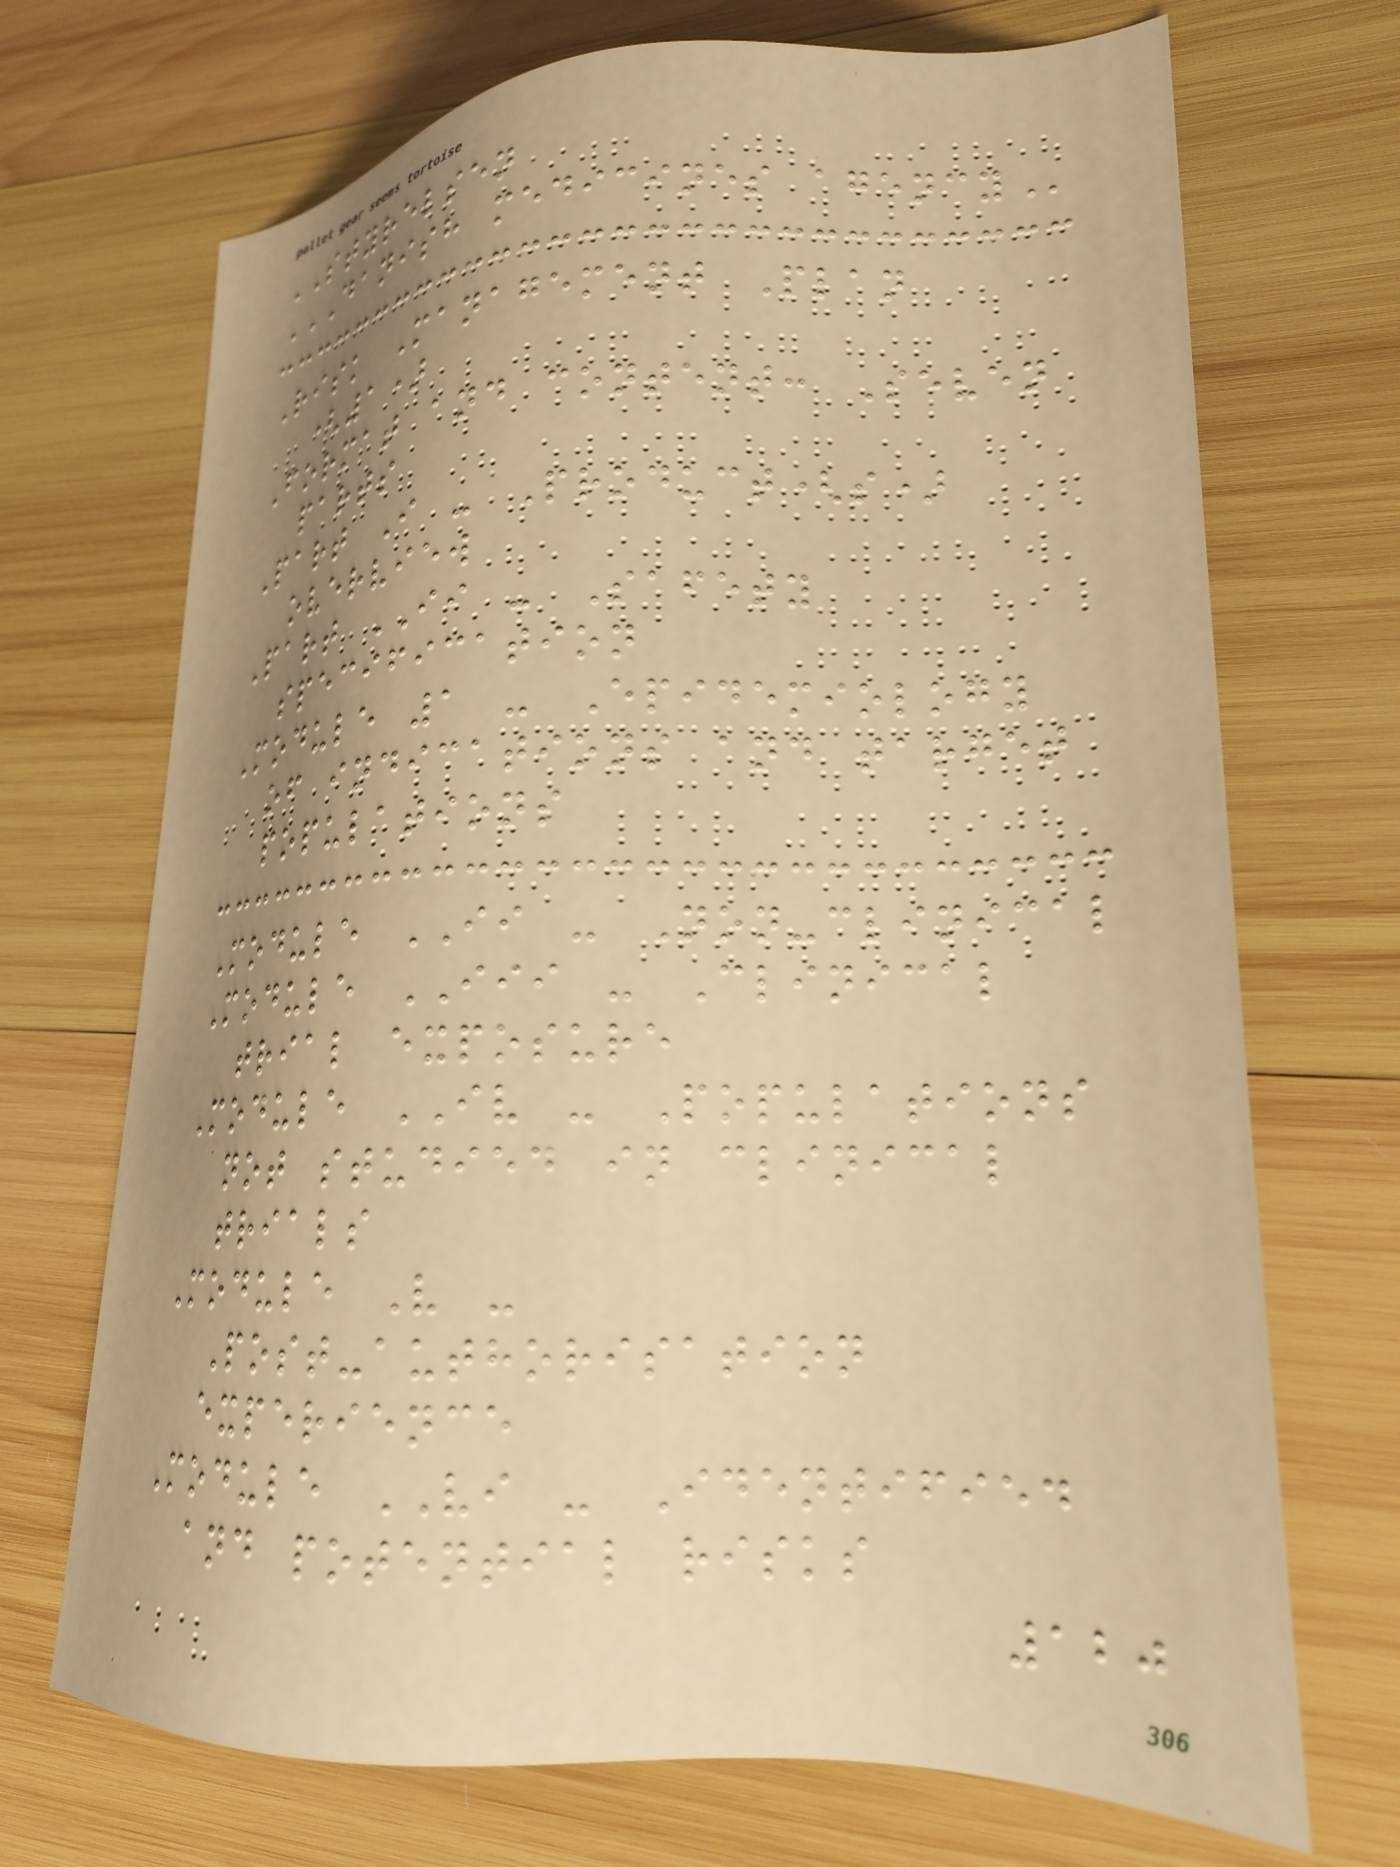STYRELSEN
DANISH MEDICINES AGENCY
Risk Management Plan
(1)
Format and content: Seven
parts
Part I - Product(s)
overview
Part II - Safety
specification
Module 1 - Epidemiology
of indications and target
populations
Module II - Non-clinical
Module III - Clinical
trial exposure
Module IV - Populations
not studied in clinical
trials
Module V -
Post-authorisation
experience
Module VI - Identified
and potential risks
120
